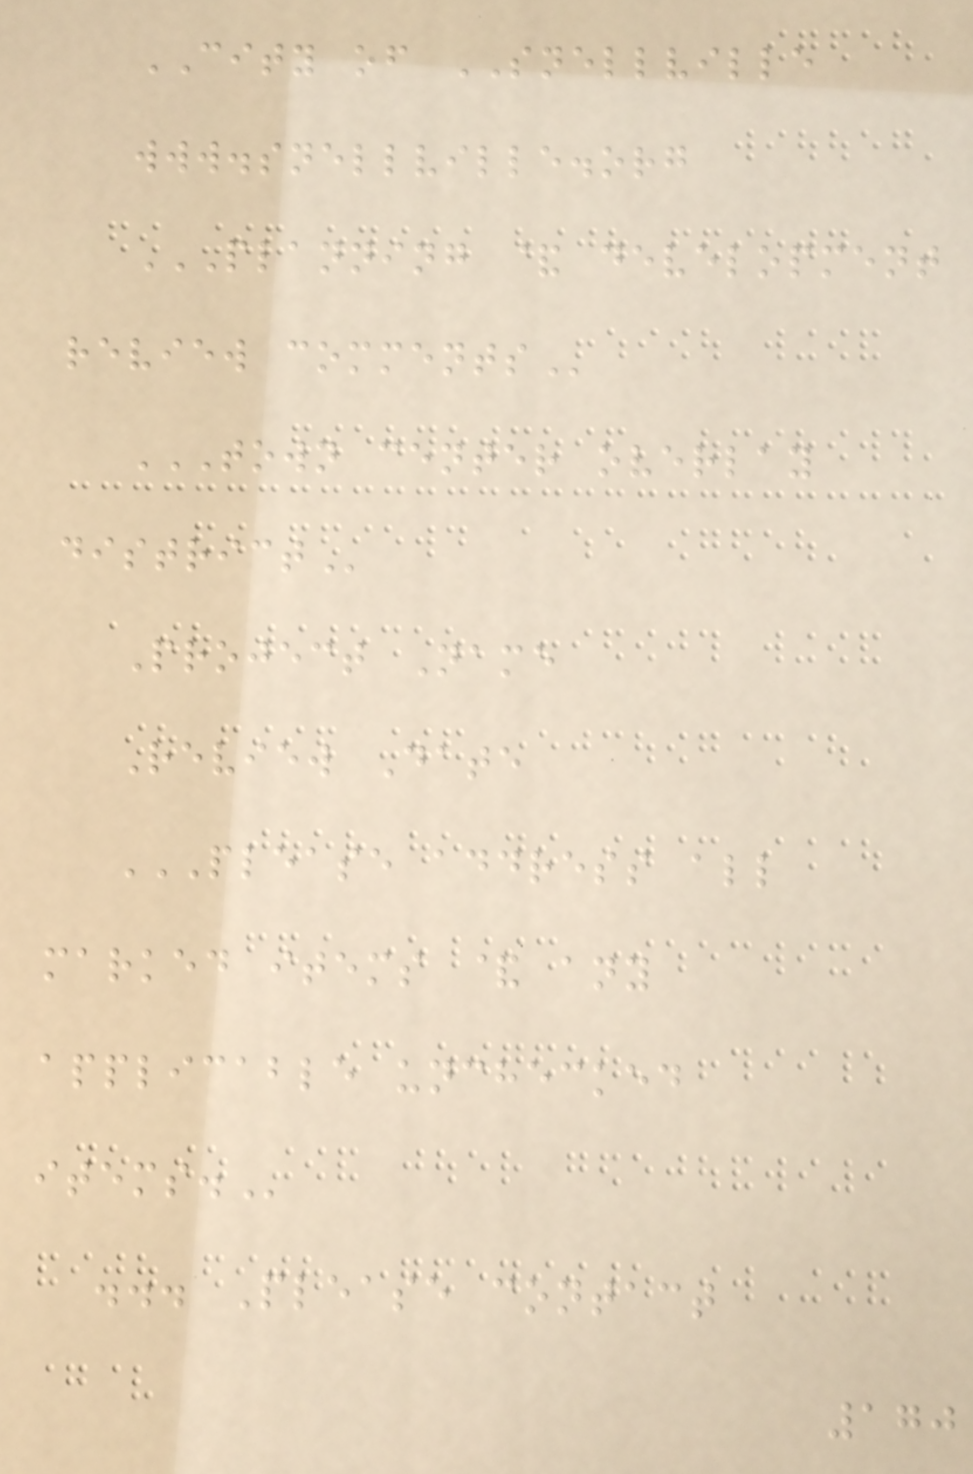CITY of SNELLVILLE
www.snellville.org
PLANNING & DEVELOPMENT
REVIEW COMMENTS
TOWN CENTER OVERLAY
DISTRICT
Project Name
Review Date
PLEASE ADDRESS ALL
MARKED ITEMS & ANY
APPLICABLE UNCHECKED
ITEMS.
... Please contact
170
